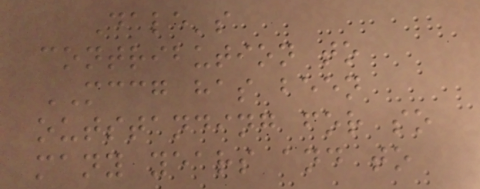Dale's
contribution to
MCCG has been
outstanding for so
many years and to
